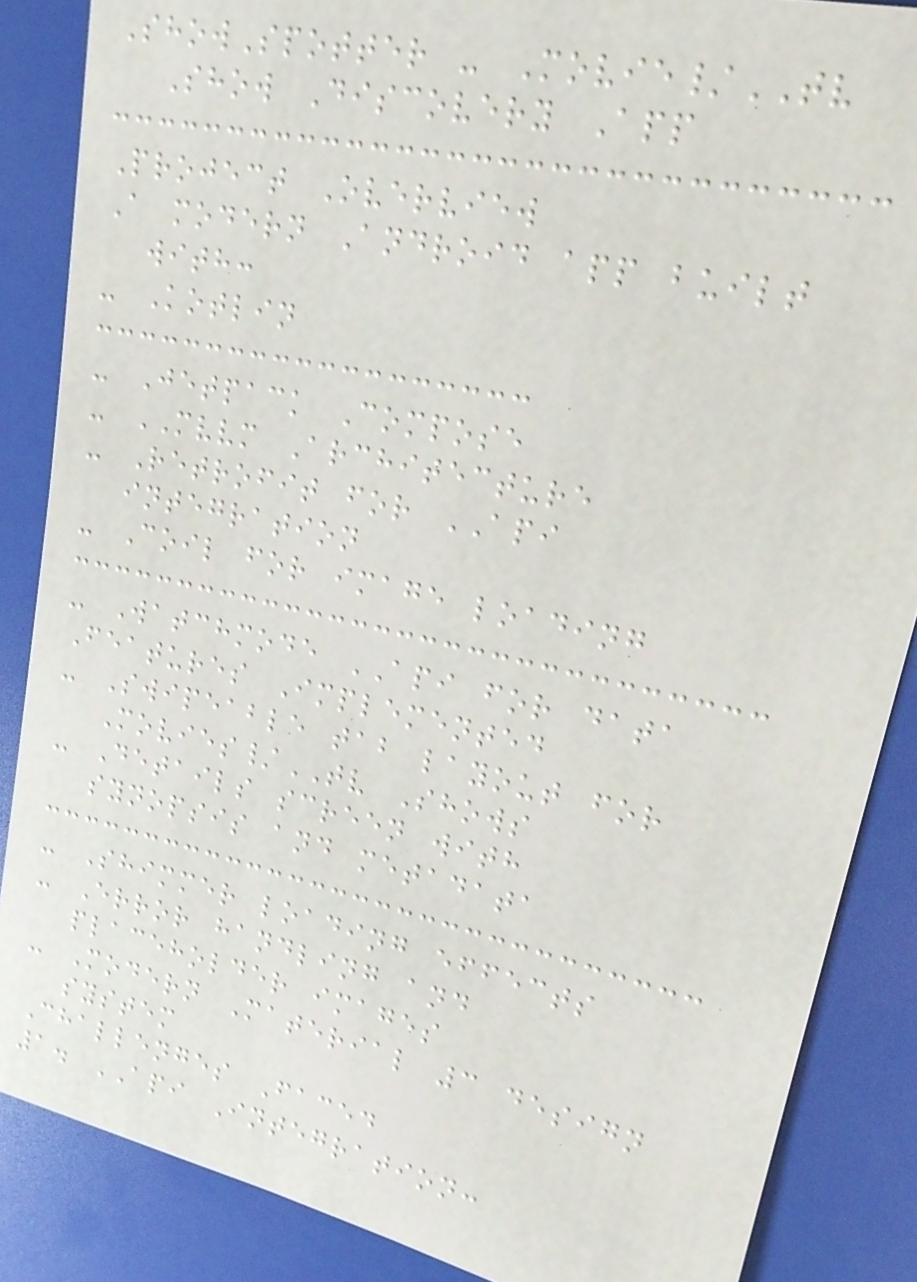ShowSpotter - Movie/TV
Show Discovery App
Project Overview
A modern Android app built
with:
- Kotlin
- Jetpack Compose
- MVVM Architecture
- Retrofit for API
integration
- Coil for image loading
- Watchmode API for data
Features Implemented
- Swipeable tab layout for
Movies/TV Shows
- Details screen with
synopsis and metadata
- Shimmer loading effects
- Error handling and
placeholder images
- Modern Material 3 design
system
Challenges Faced
1. API Integration:
